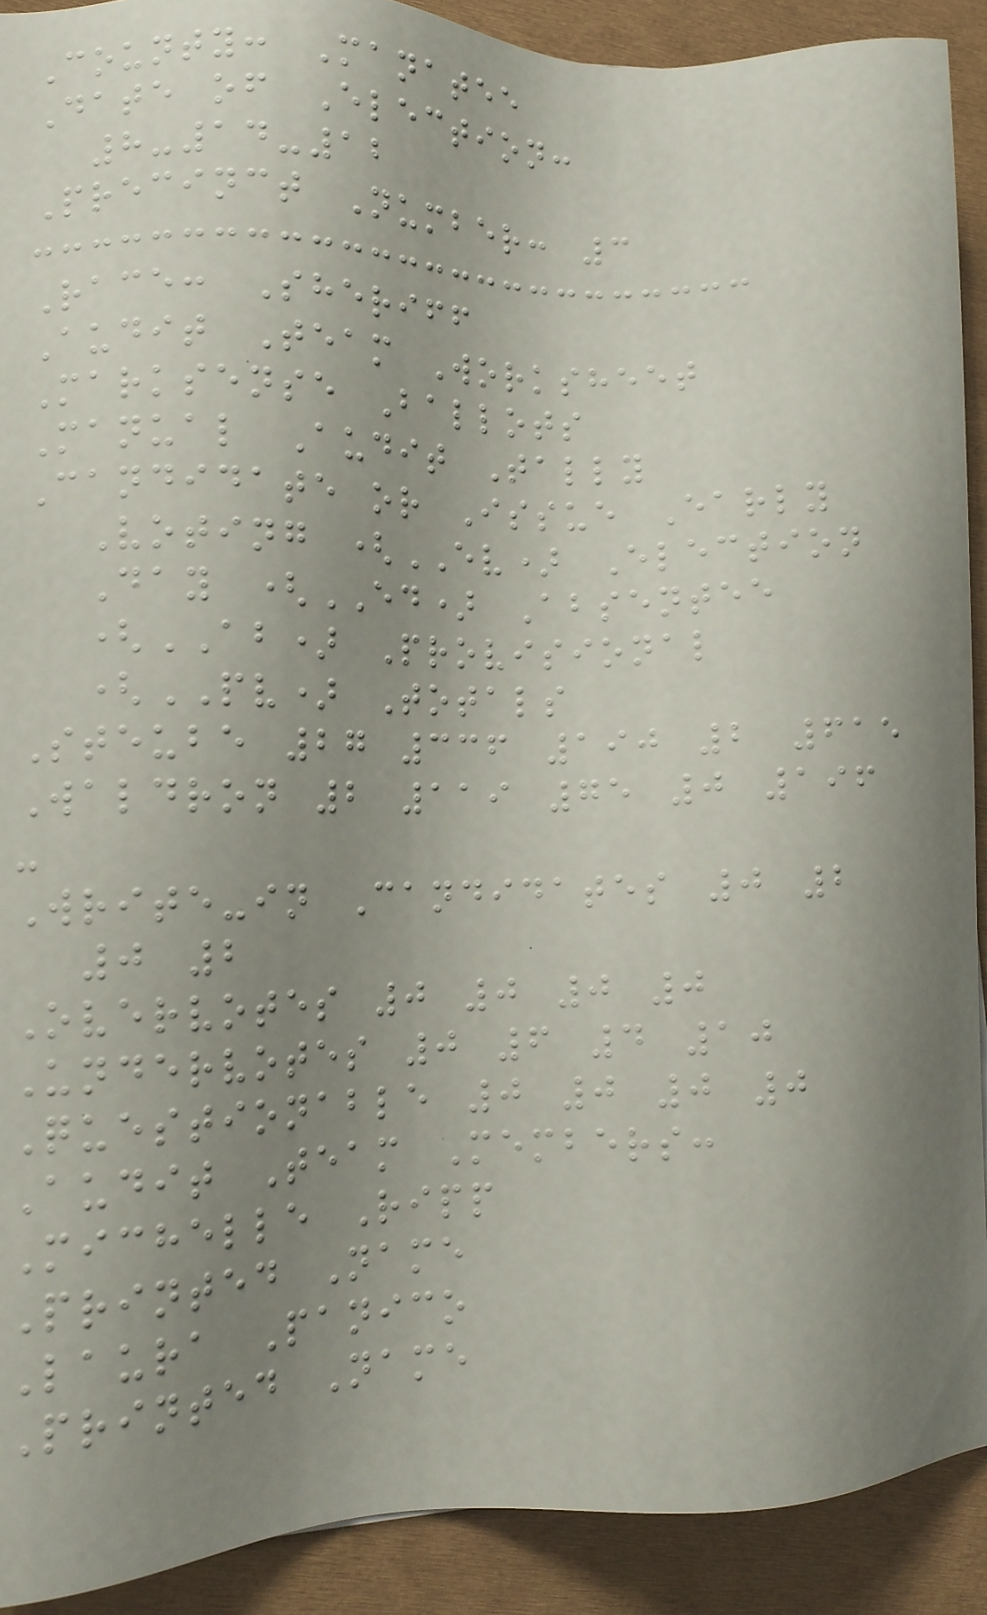County: Manatee
Date of Election:
8-14-12
Precinct Number: 3
Race: Sheriff
Audit Team Worksheet
Marksense Ballots
Manual Audit Tally
Candidate or Issue Early
Voting (EV) Election
Day (ED) Absentee
(AB) Provisional
(PV) Totals
Steube 27 336 190 2 615
Waldron 2 119 75 0 196
-
Write-in Candidates 0 2
0 2
Overvotes 0 0 0 0
Undervotes 0 6 4 10
Questionable 0 0 0 0
Audit Team Members:
Michelle Ripp
Printed Name
Laura Panico
Printed Name
